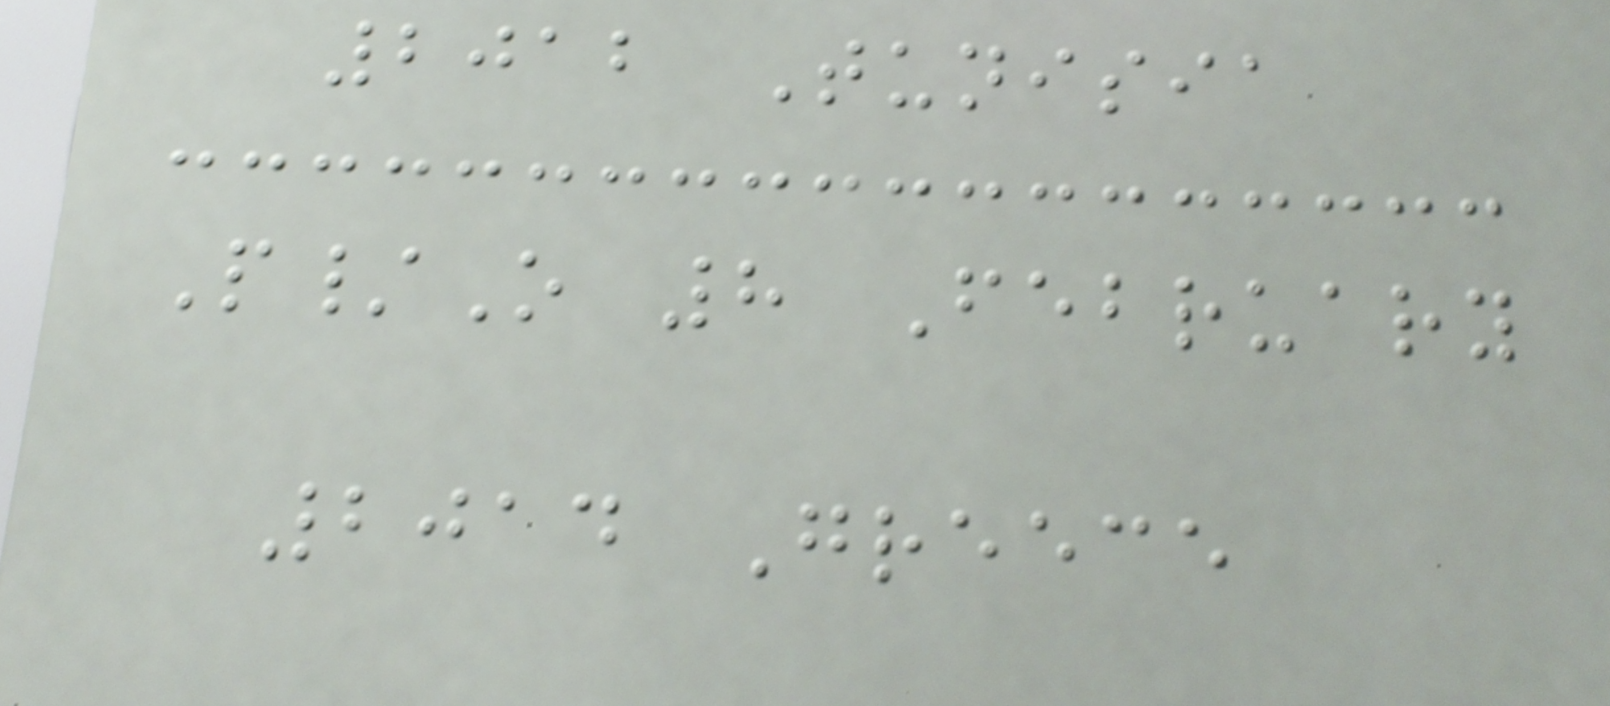2012 Tunisia
P/O 8 February
2014 Greece
